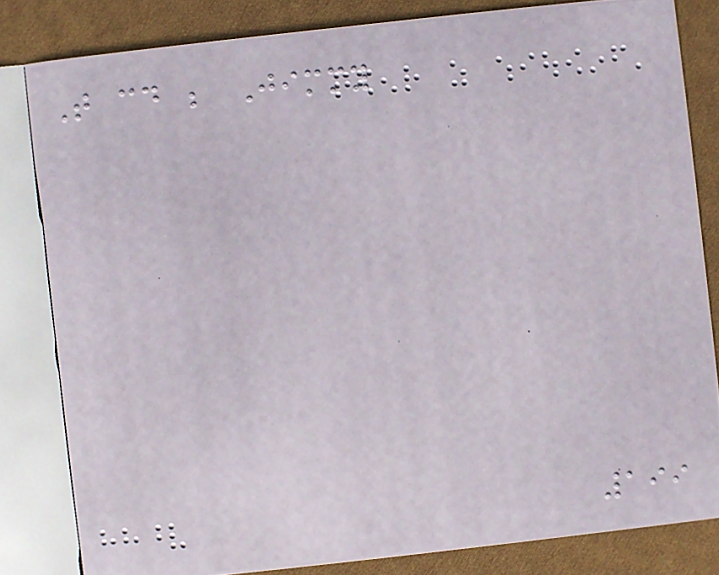That could be Jimmy
199
